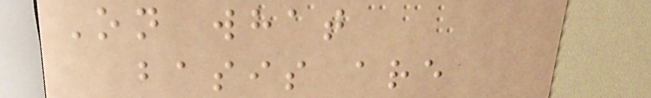On what
basis are
